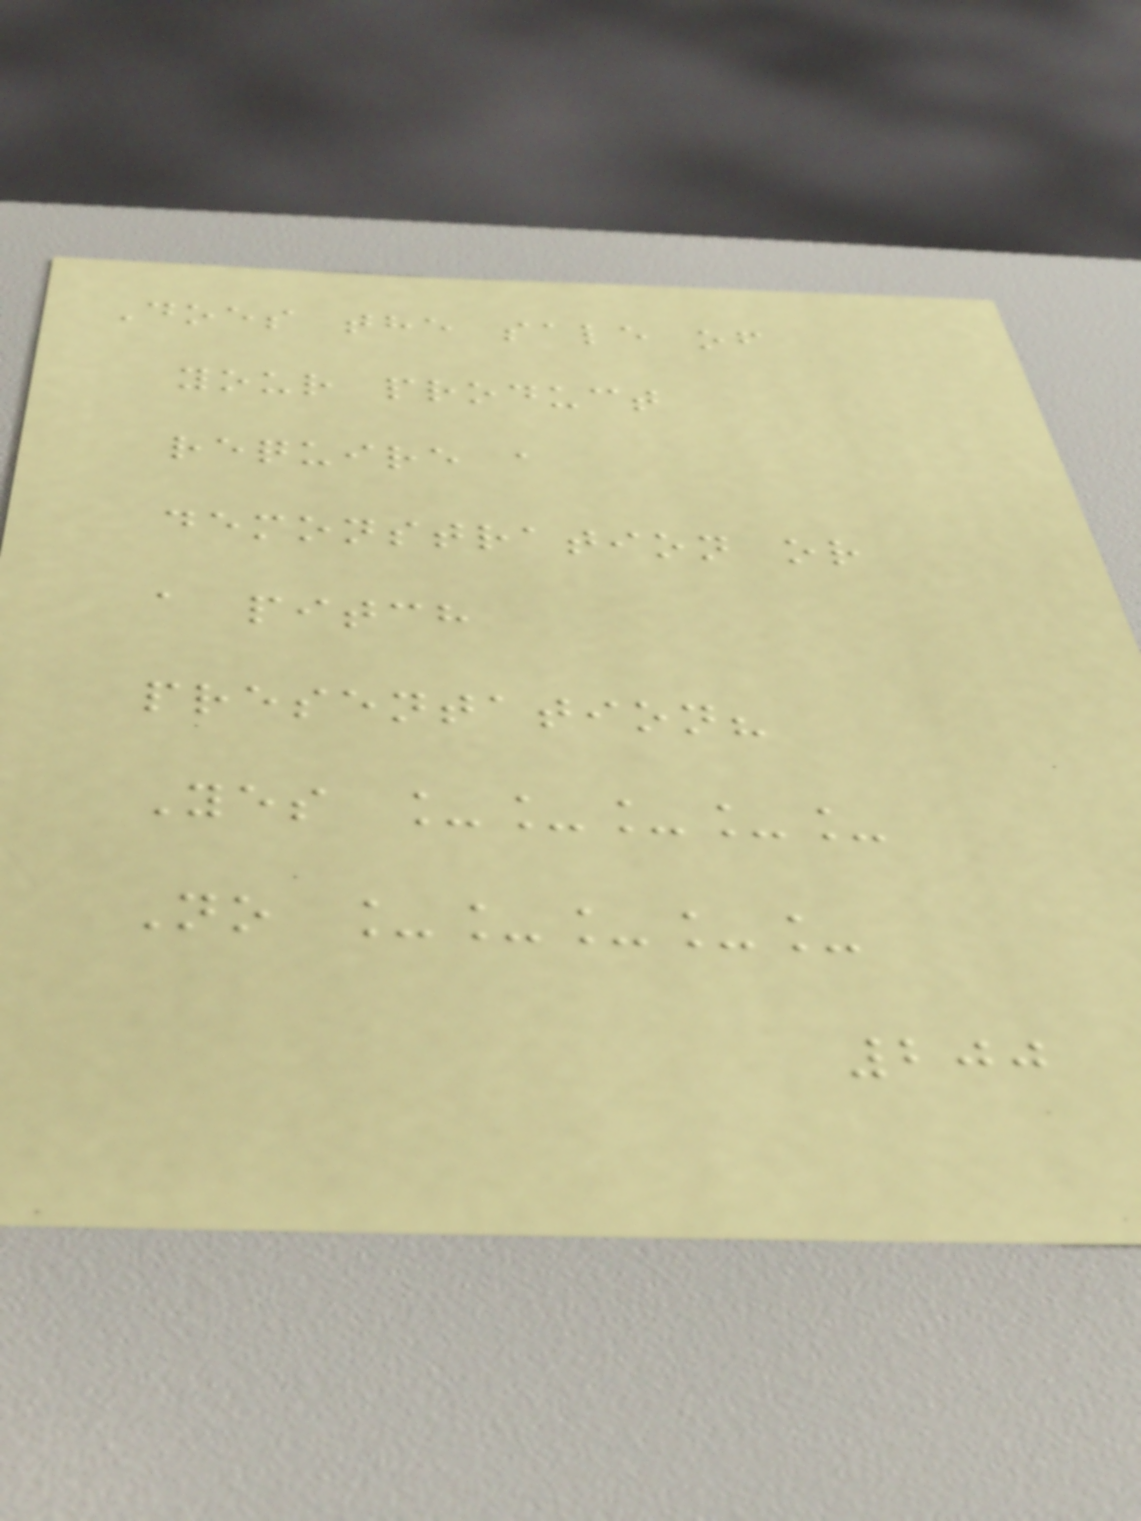Does the sale of
your product
require a
demonstration or
a pitch
presentation?
Yes _____
No _____
200
